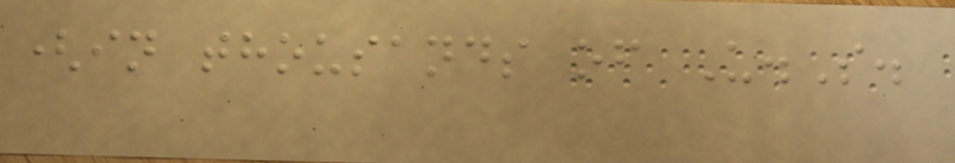(in thousands of U.S.
